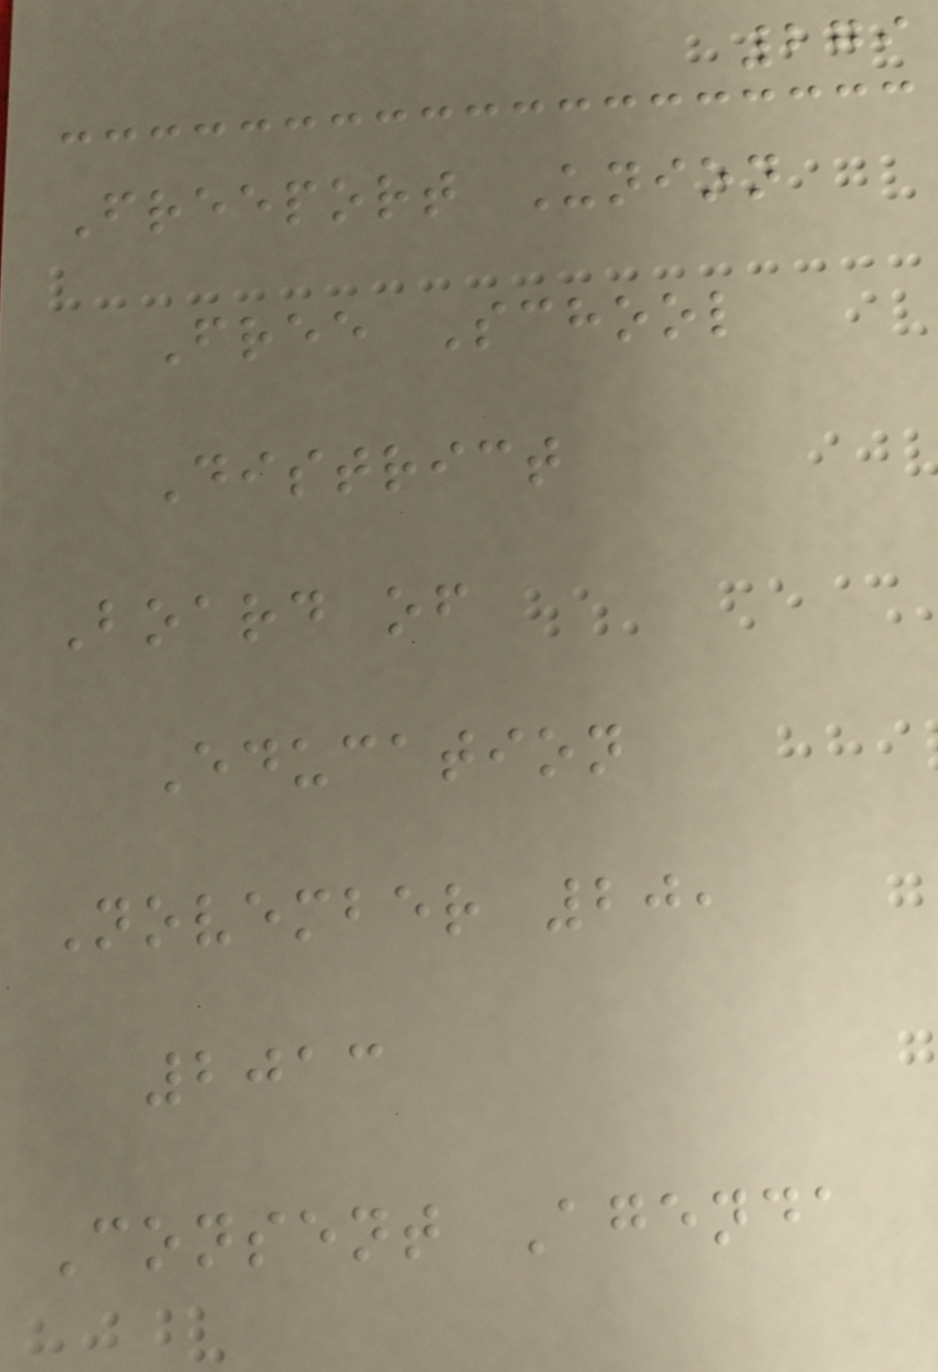279
Freeport Union
Free School
District
Board of
Education
November 20,
2013
Consent Agenda
